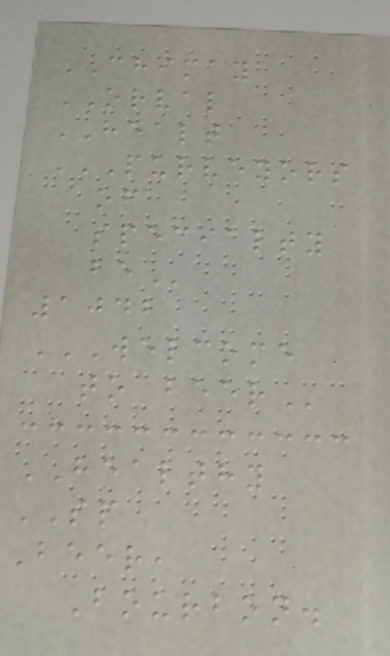CHIMAY
ORVAL
HEALT
PURVEYORS
OF
SPECIALTY
BE
1042
WELCOME
TO BEER
HEALTHY
SP
Beer,
Bourbon.
